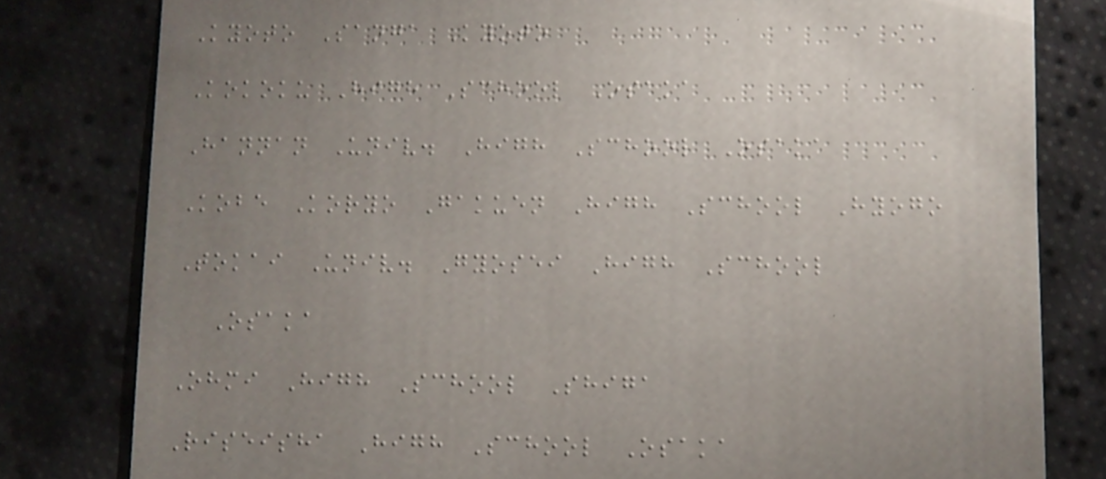Kyoto Sanga Kyoto
Kokoku High School Osaka
Hannan Univ. High School Osaka
Kobe Koryo Gakuen High School Hyogo
Tokai Univ. Gyosei High School
Osaka
Ohmi High School Shiga
Riseisha High School Osaka
